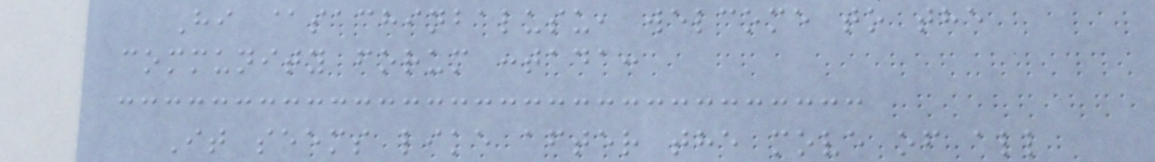Hi @sachinbalusu, welcome to the
community forum :tada:
It seems like after the move of all
